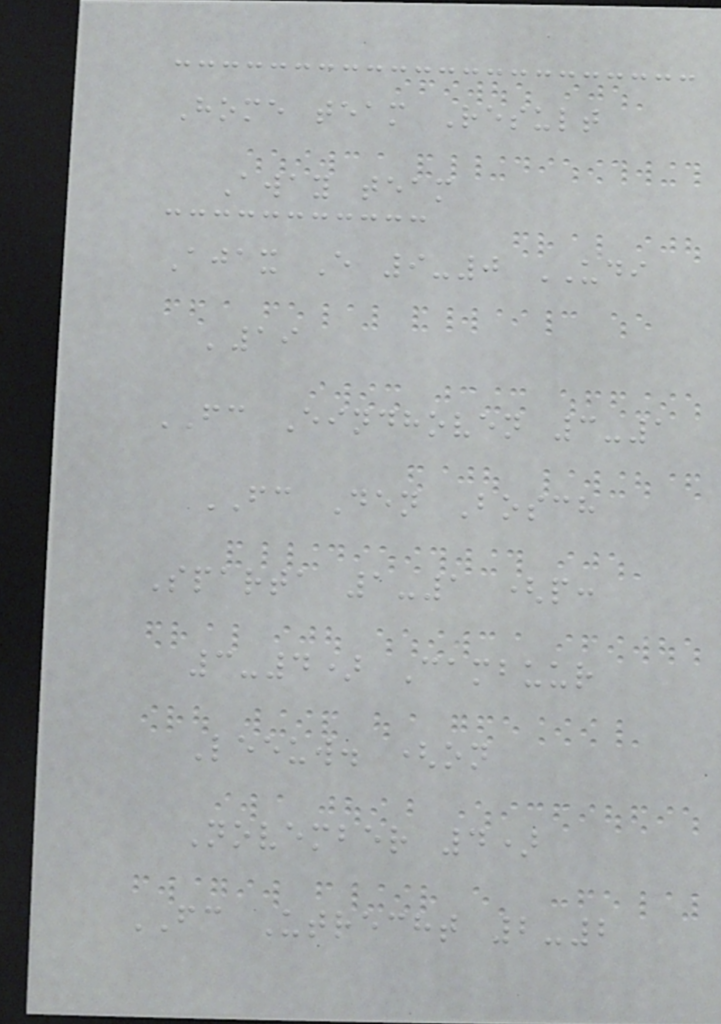Home team Result
Away team
Ajax E 9-0 UDI
'19
FC Eindhoven 3-1
FC Den Bosch
Sparta 1-1 (p:
3-4) Cambuur
Leeuw. (on
November 4)
FC Utrecht 2-2
